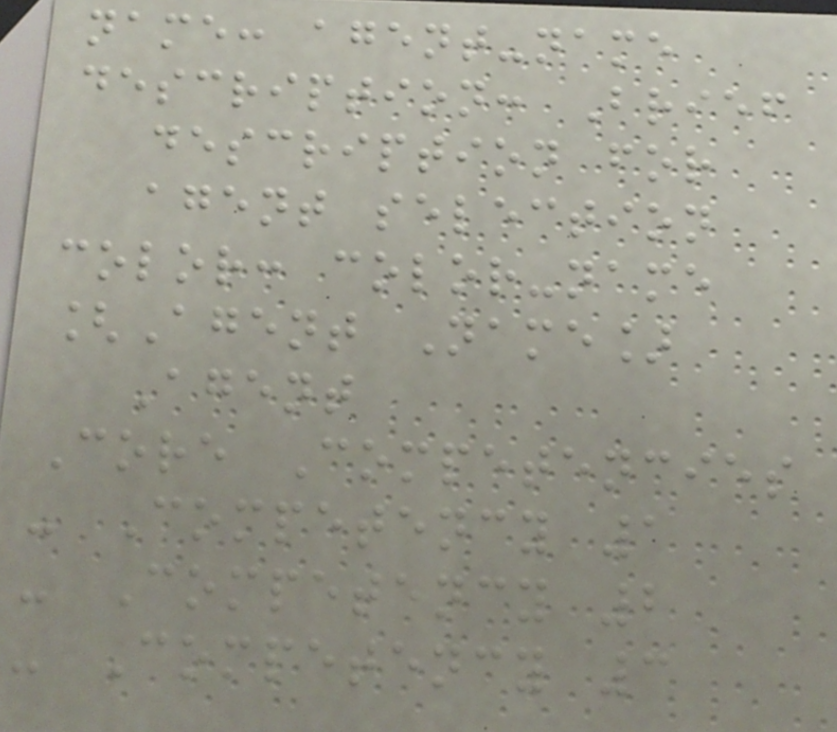name: agent-name
description: Brief
description for
agent selection
color: color-name
[Agent Name]
Agent
Core Competencies
- Competency 1
- Competency 2
- Competency 3
